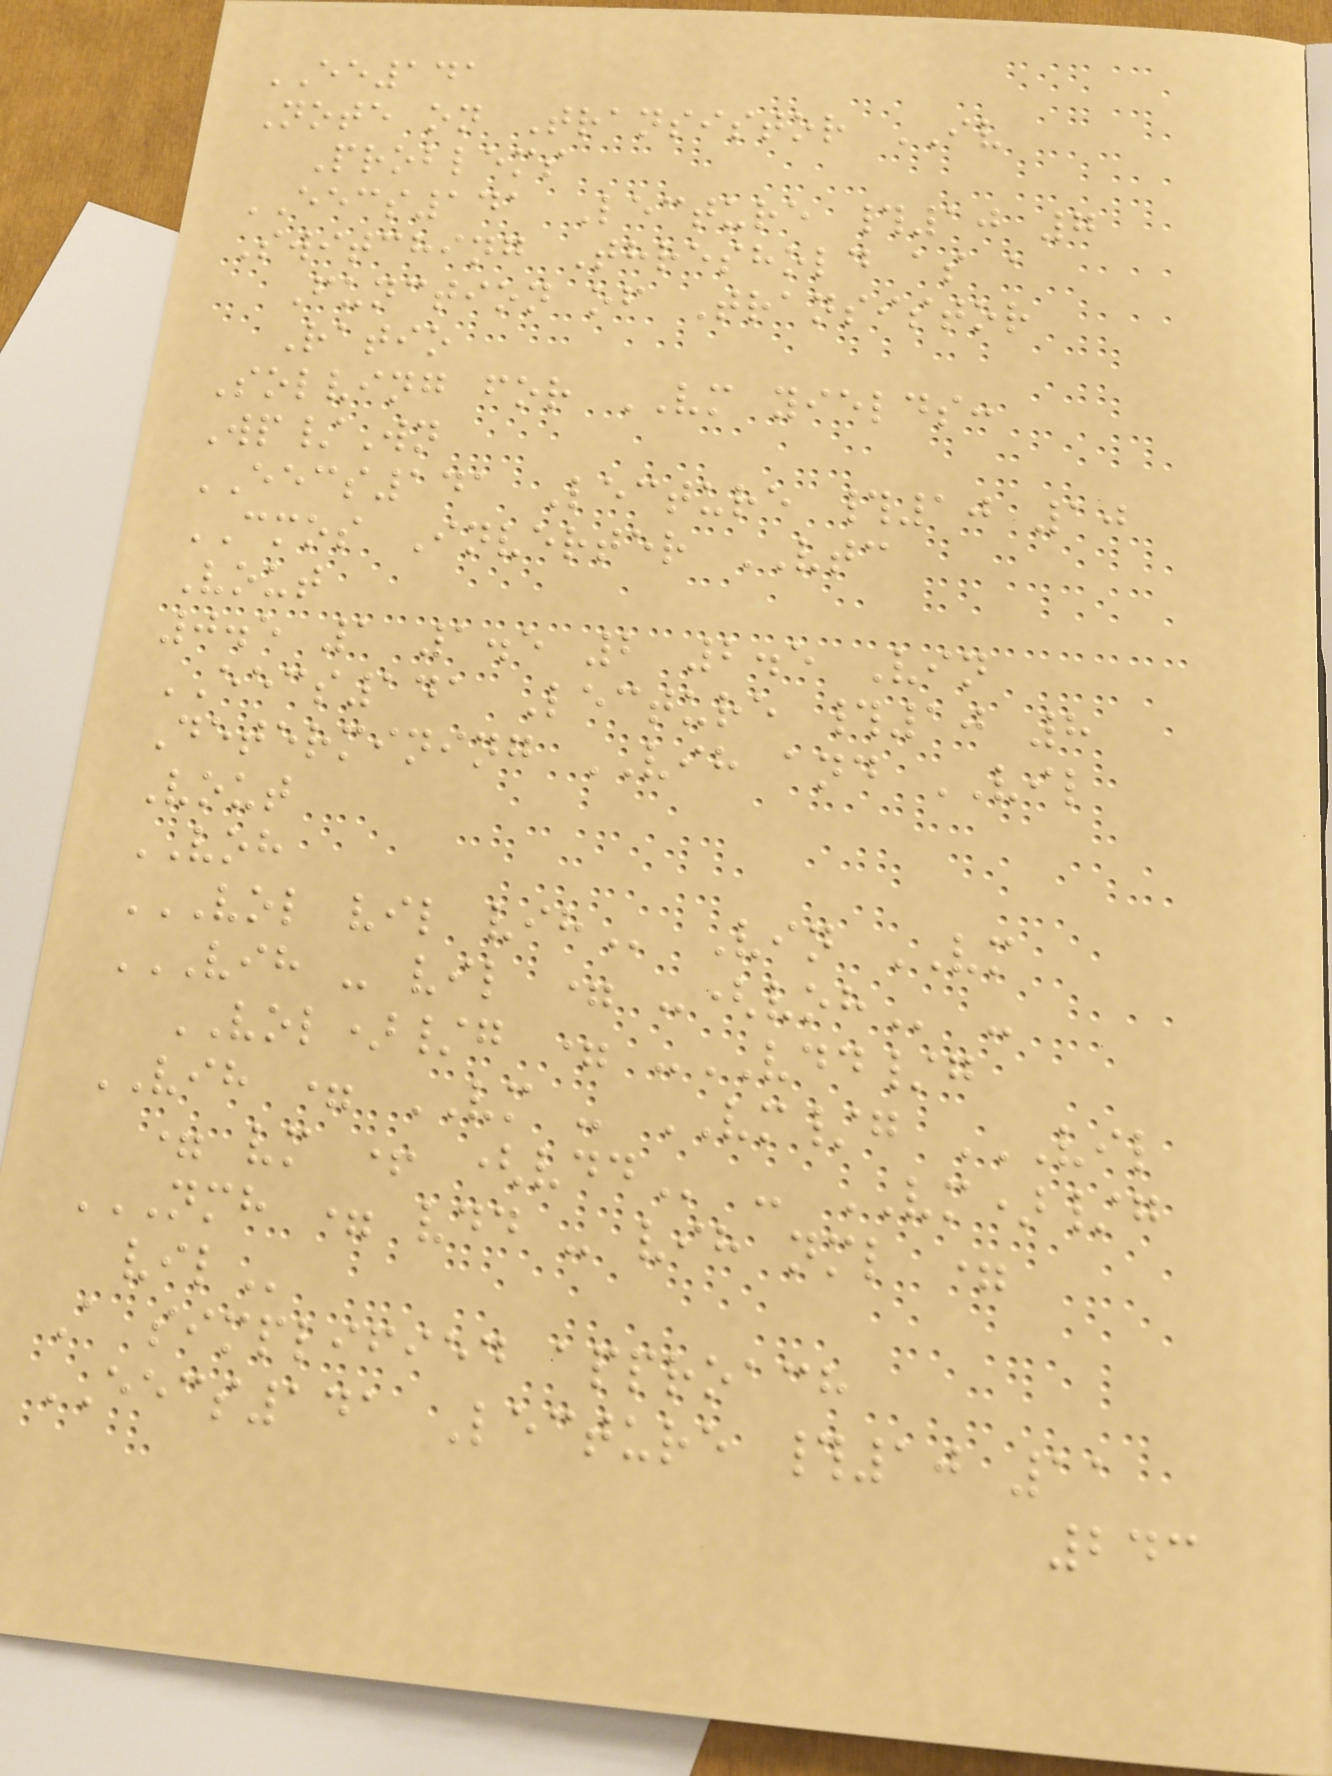EE141
Note on Transistor IV
Problems
EECS141 Lecture #10 7
Switching Threshold as a
Function of Transistor
Ratio
Solving for VM yields:
Wp/Wn
EECS141 Lecture #10 10
CMOS Inverter VTC
Vout
0.5 1 1.5 2 2.5 Vin
EECS141 Lecture #10 8
Determining VIH and VIL
Vout
VOH
VOL VIL VIH Vin VM
VIH - VIL = -(VOH -
VOL)/g = -VDD/g
VIH = VM - VM/g VIL
= VM + (VDD - VM)/g
NMH = VDD - VIH NML =
VIL
A simplified approach
EECS141 Lecture #10 11
243
